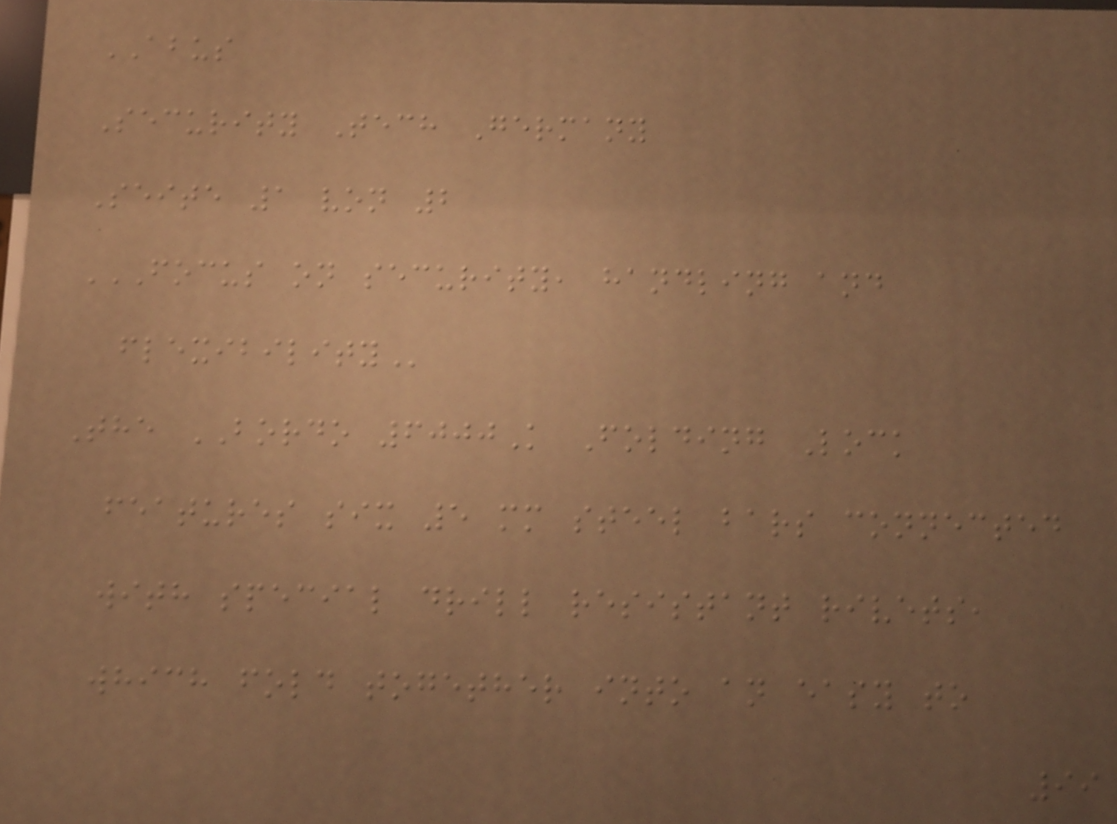ABUS
Security Tech Germany
Seite 1 von 2
FOCUS ON SECURITY, HANDLING AND
FLEXIBILITY
The BORDO 6000K Folding Lock
features six 5 mm steel bars connected
with special drill resistant rivets,
which fold together into an easy to
99
